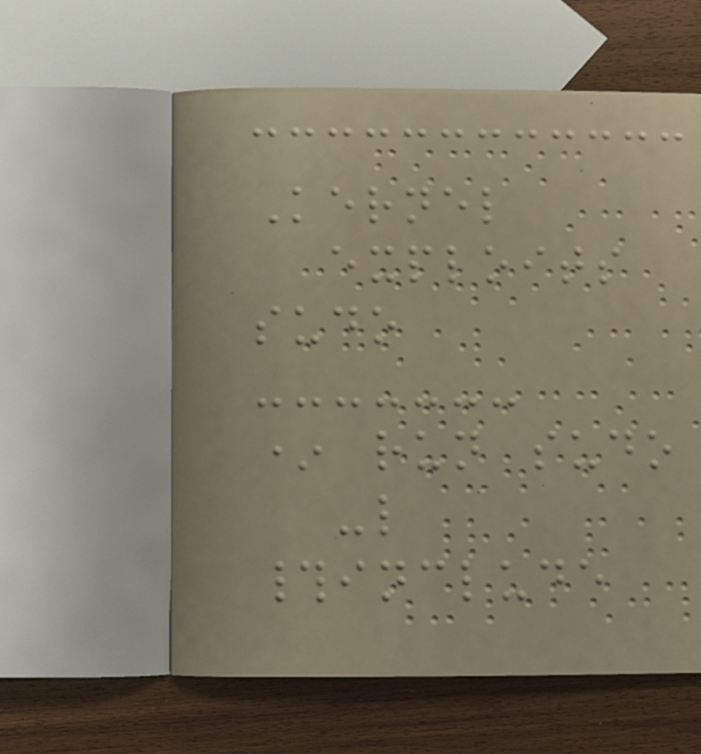Kernel
exploits
sudo
* run sudo
-l
#include
